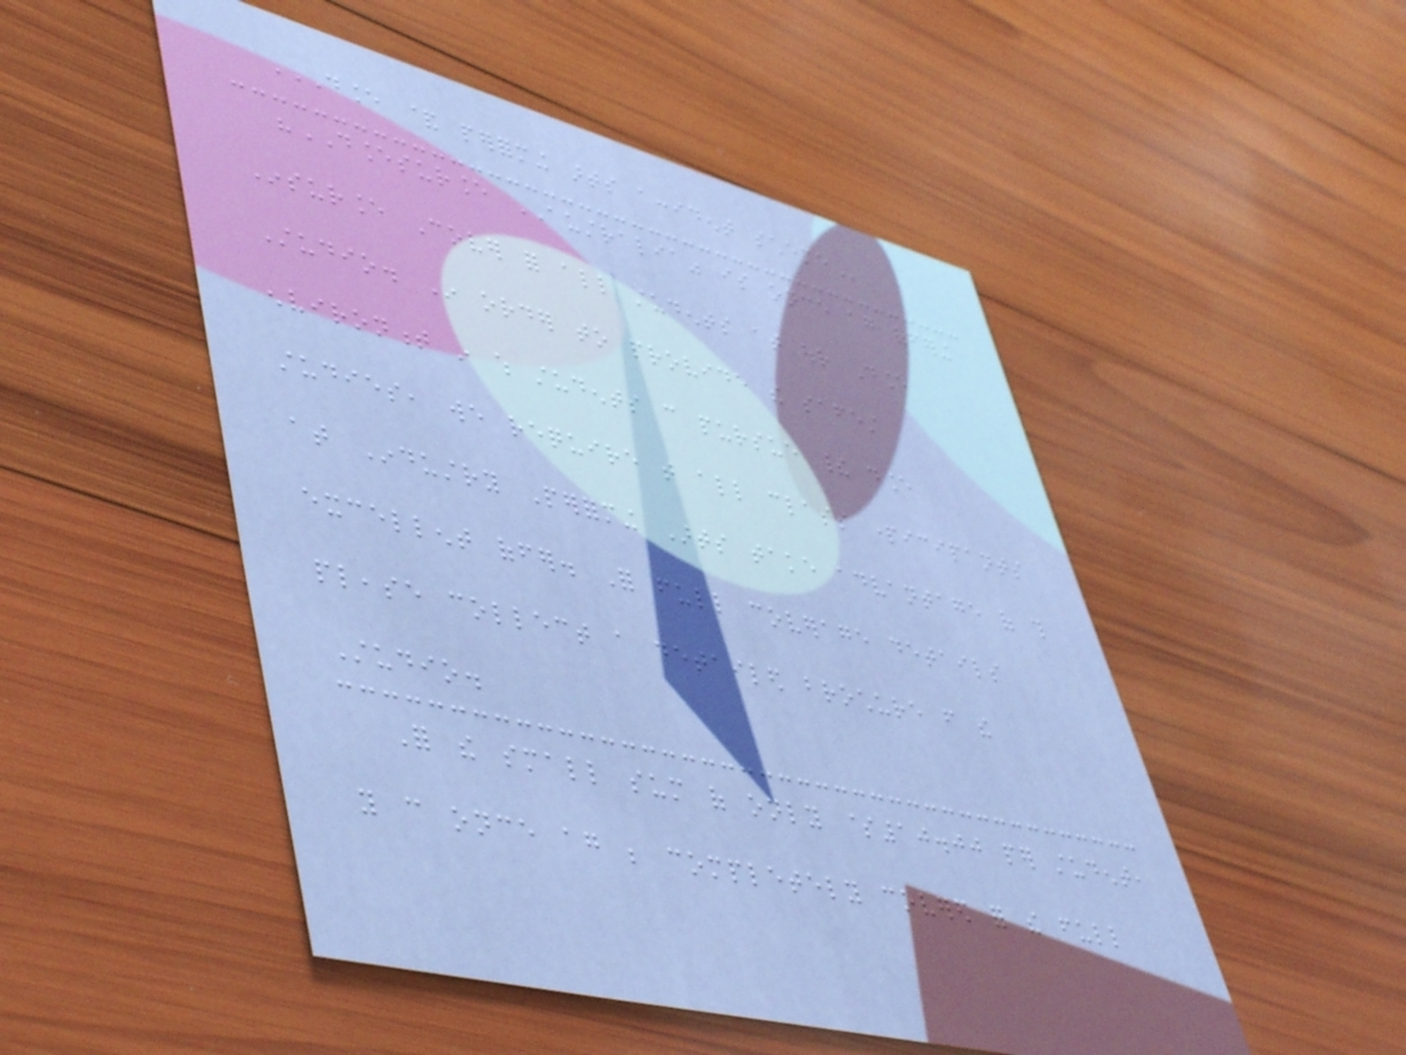DANCE & PERFORMING ARTS ACCIDENT SCHEME
"DANCESURANCE AUSTRALIA" is once again offering
Insurance Cover for all students at our Dance
Studio. In order to provide the safest
environment in which students can pursue their dance
studies, we require that all class participants
at Industry Performing Arts take advantage of this
excellent offer. For full coverage details
please collect a detailed brochure from the
Studio.
For the small sum of only $10.00 per student,
you can once again be completely covered for the full
